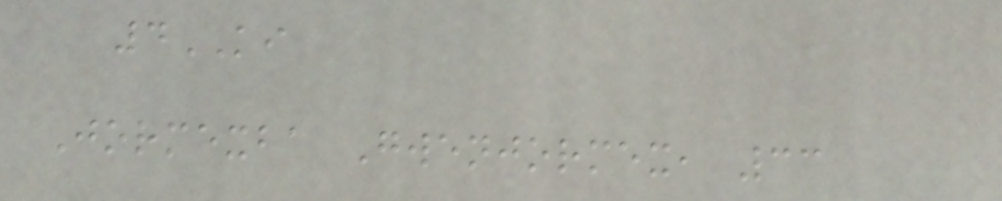4KI
Jormexba Gwenjormex, 33
